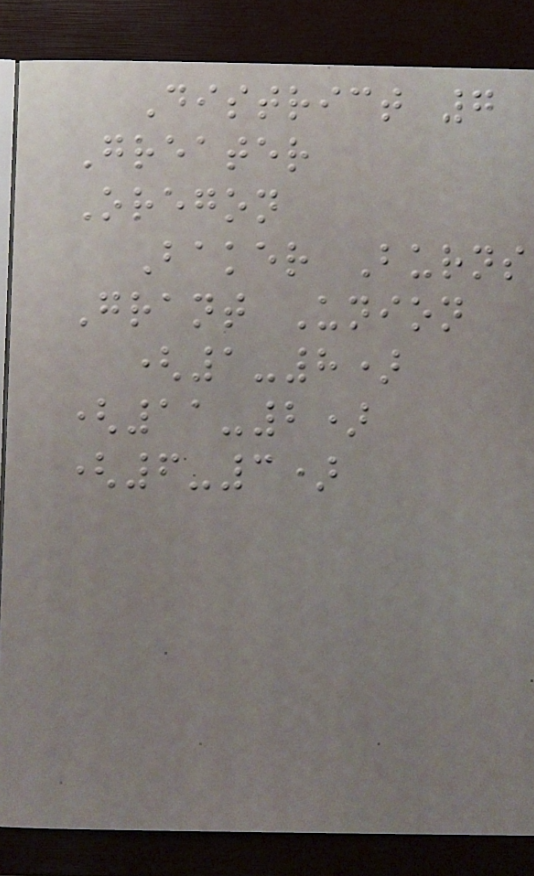District 7
Greater
Oregon
Baker Burns
Grant Union
(1-8)
(11-2)
(6-3)
